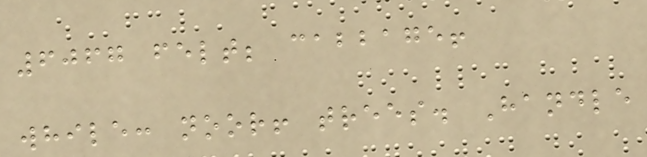6067 felt; cabbage!
while: noor! trees. Handle
